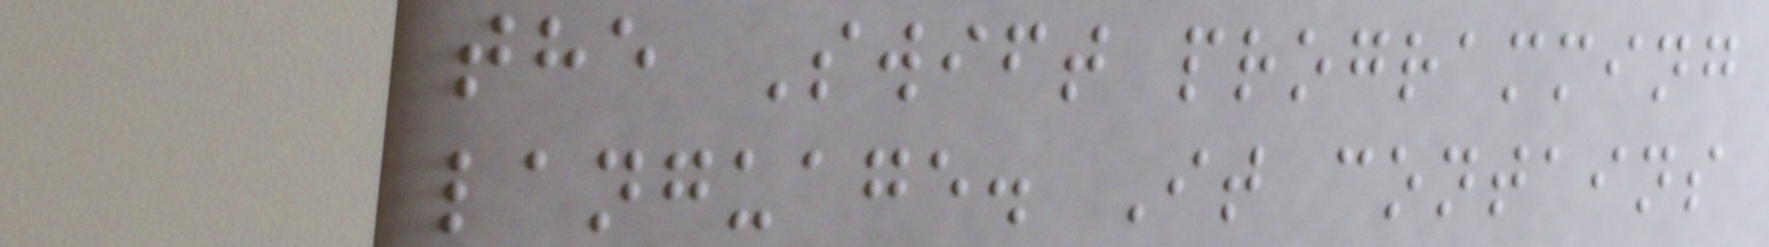the Swift programming
language. It contains
